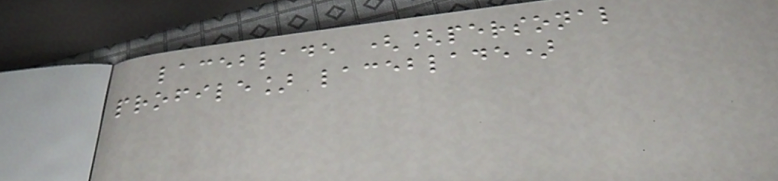laceblade ([personal
profile] laceblade)
